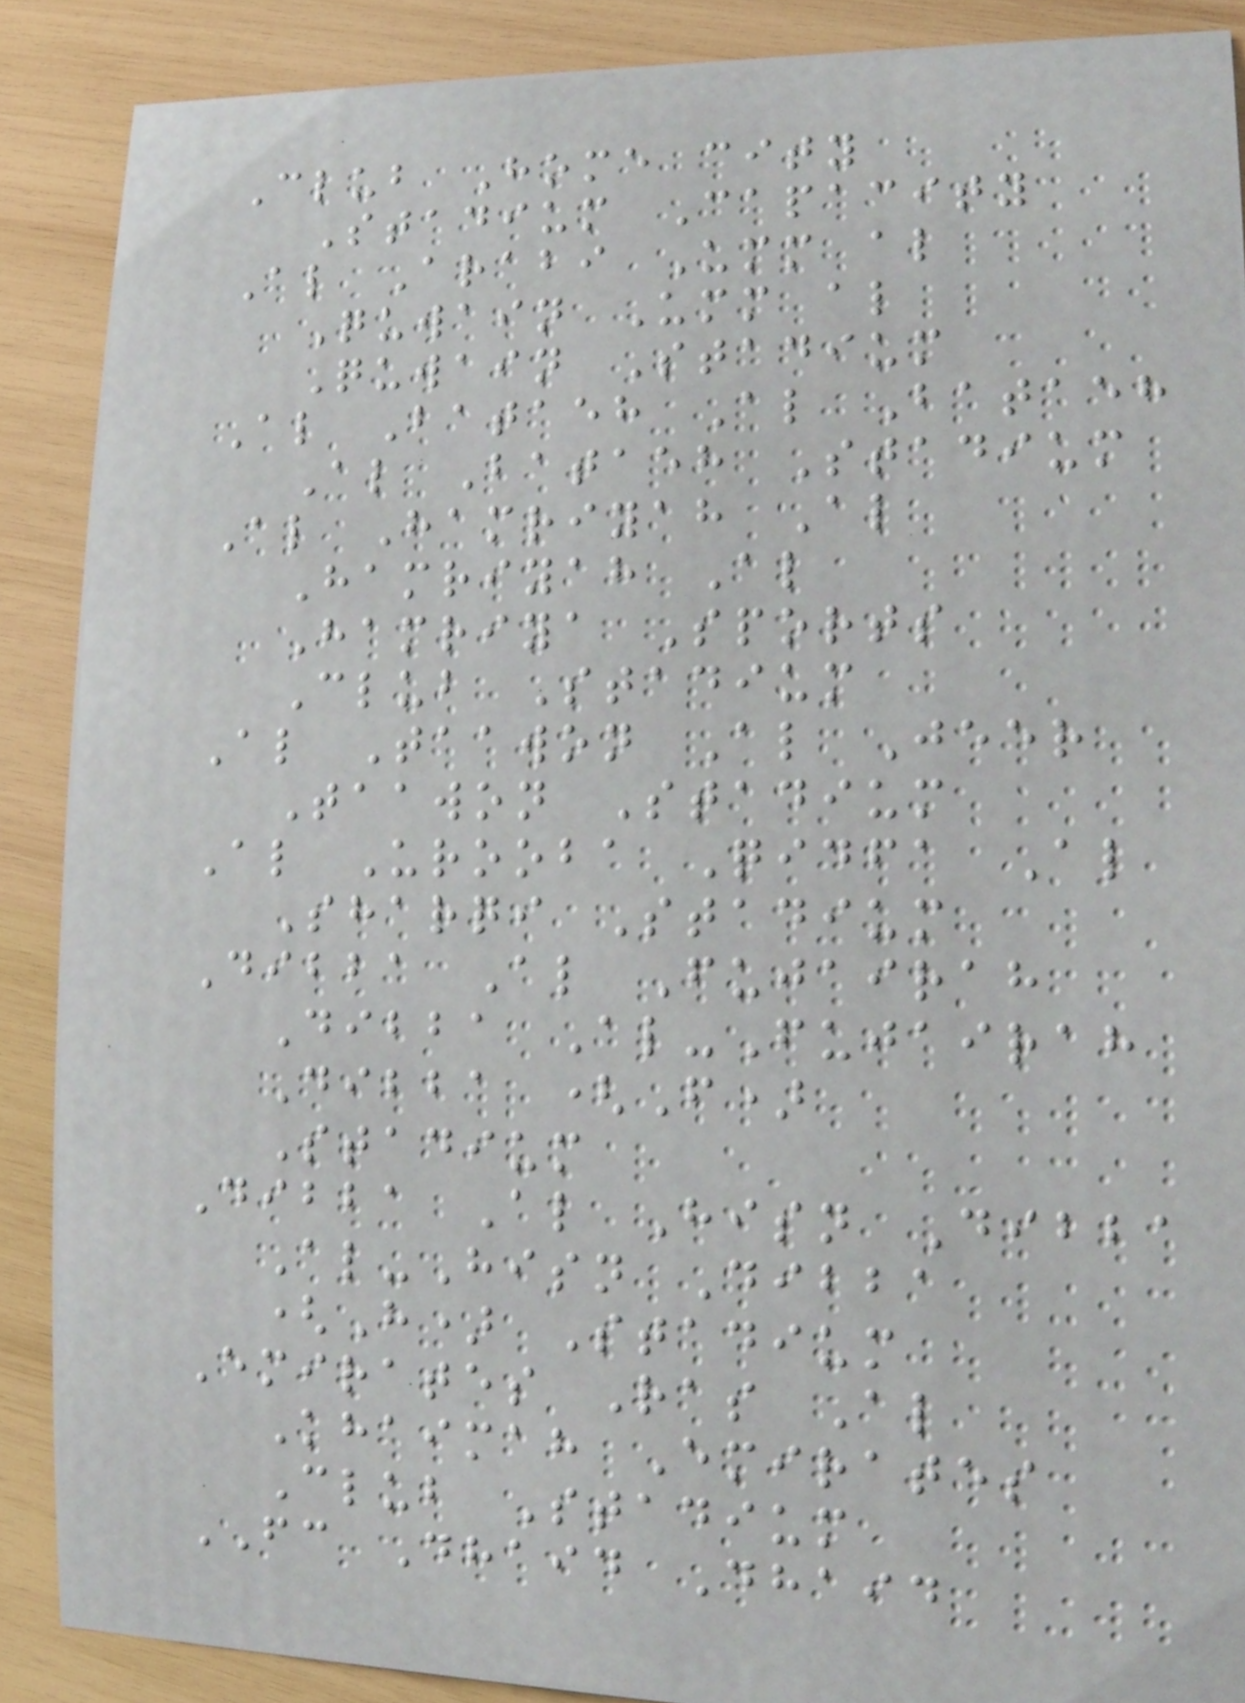Club Home city
Stadium Capacity
Al Arabi Umm al
Quwain Umm al
Quwain Stadium
Al Bataeh Al Bataeh
Al Bataeh Stadium
Al Hamriyah Al
Hamriyah Al
Hamriya Sports
Club Stadium
Al Taawon Al Jeer
Taawon Stadium
Al Urooba Qidfa Al
Sharqi Stadium
Dibba Al Fujairah
Dibba Al-Fujairah
Dibba (F)
Stadium
Dibba Al Hisn Dibba
Al-Hisn Dibba
(H) Stadium
Emirates Ras Al
Khaimah Emirates
Club Stadium
FC Dhaid Dhaid
